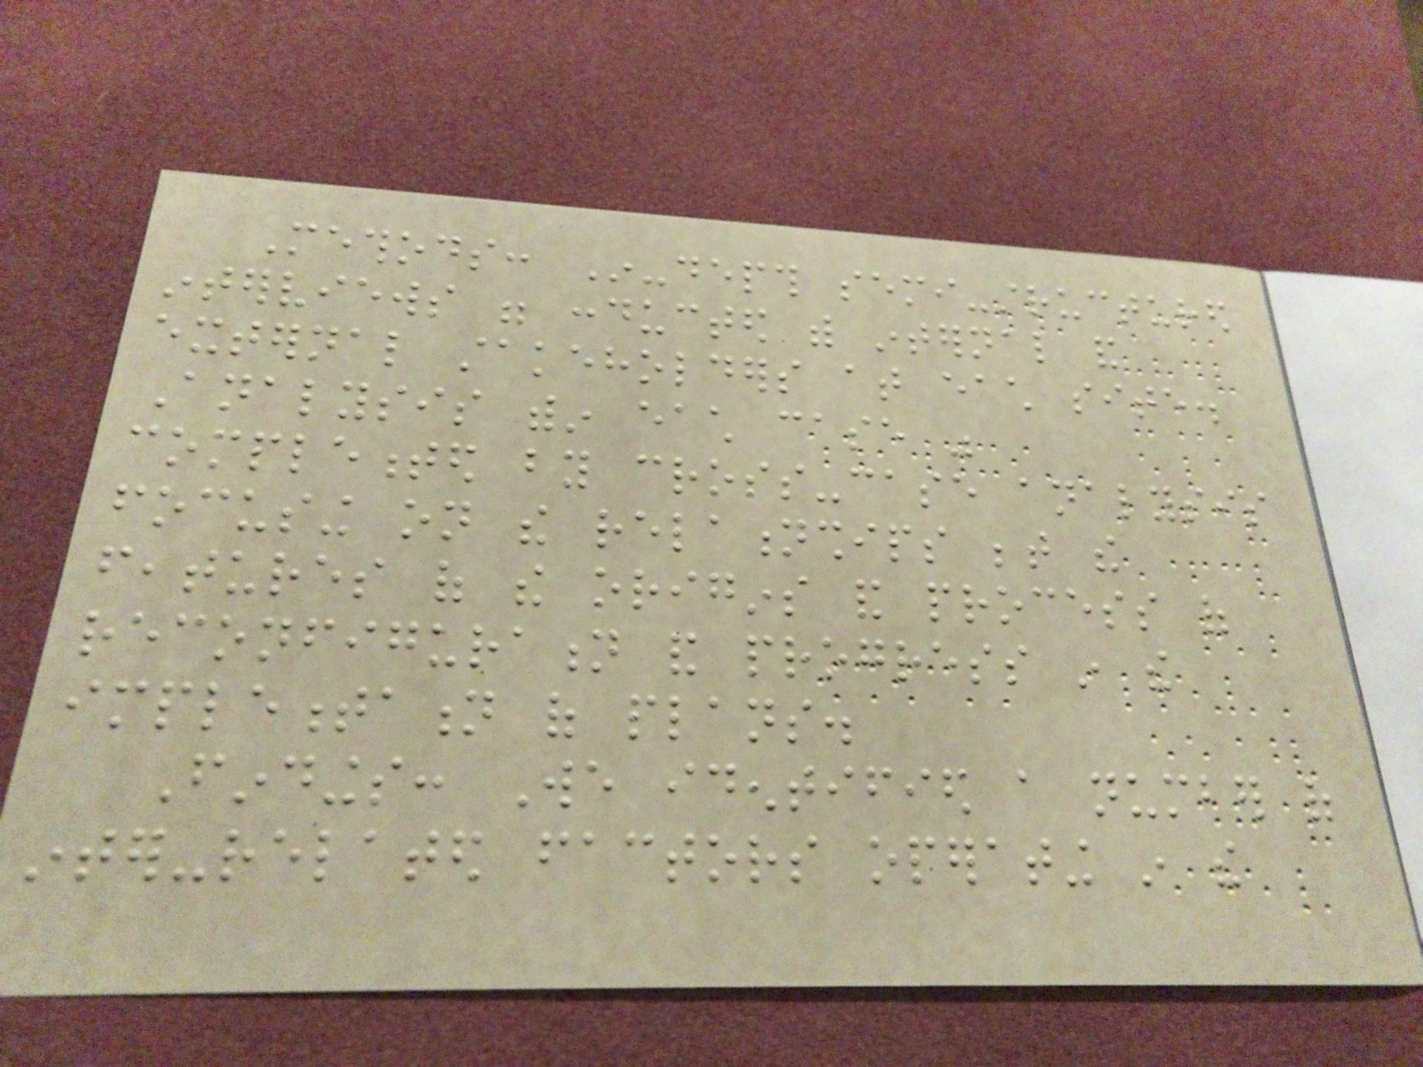Methods: In-depth semi-structured
interviews were conducted with internal and
external stakeholders at each site.
Analysis within each case was
complemented by cross-case analysis
focusing on the relationships between the
features of the origins and process of
reconfiguration and progress in the
implementation of plans.
Findings: We identified a number of
inter-related factors operating in the
